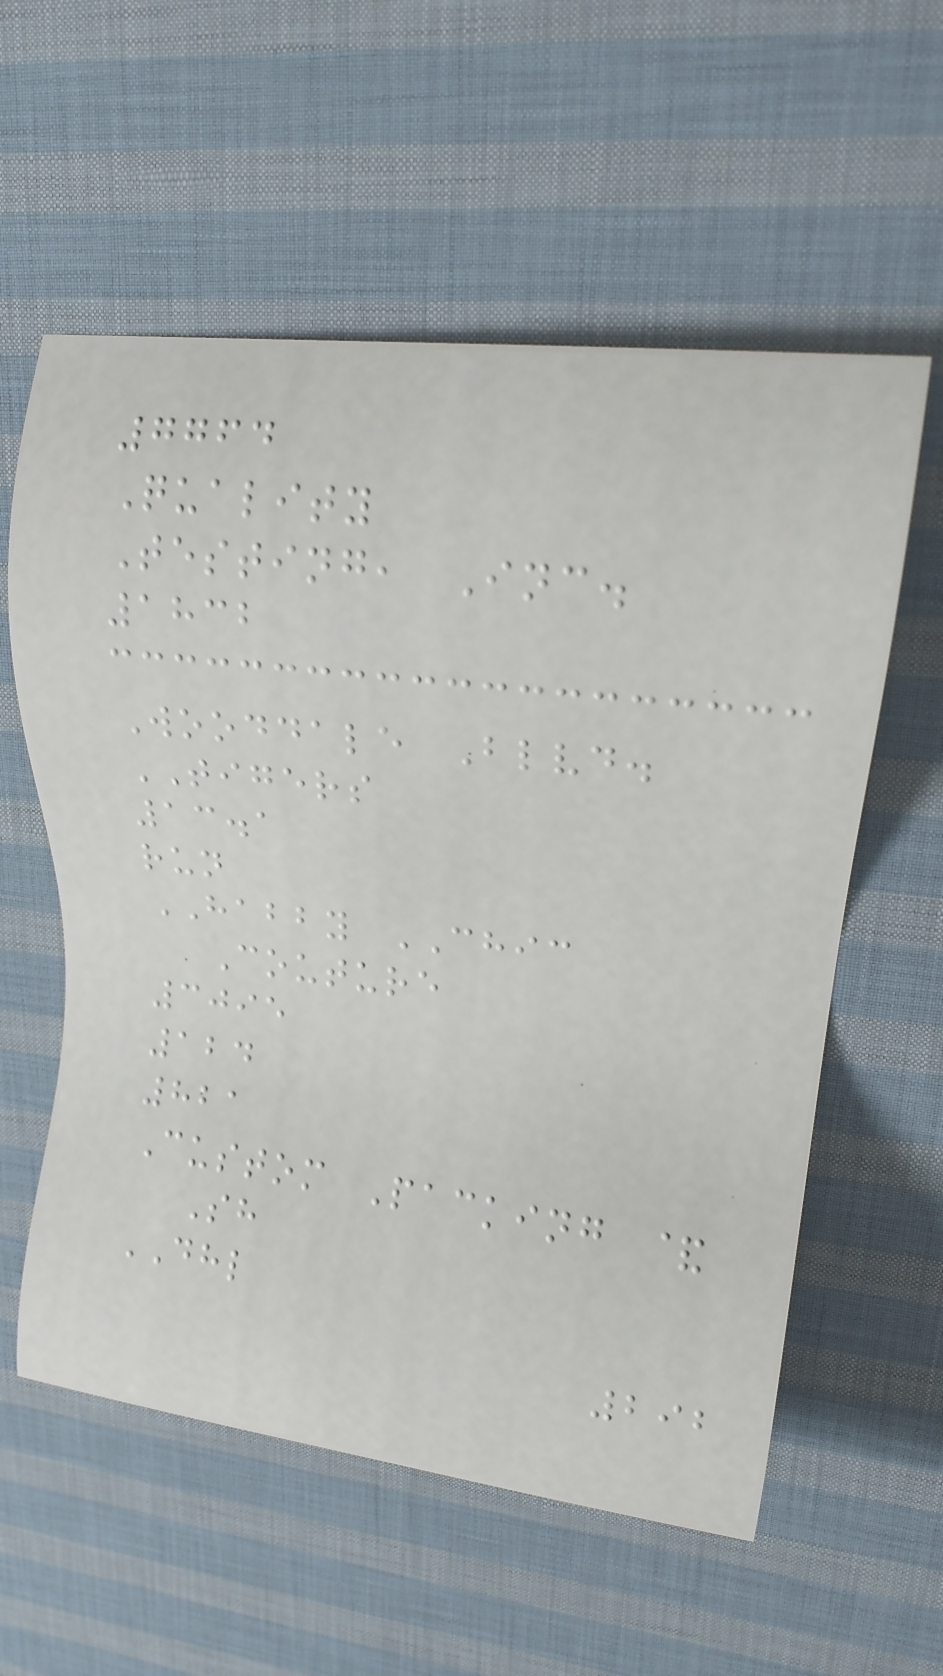7764
Quality
Testing, Inc.
1832
Wooddale Blvd.
TIGERS
13.1
run
HABBY CHIC
Couture
3095
124
821
Custom Packing &
Sh
DHL
292
